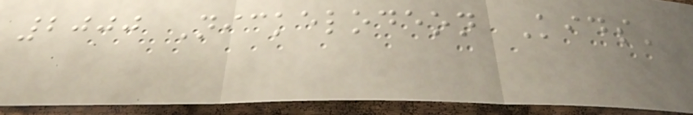2000 Nickelodeon Kids'
